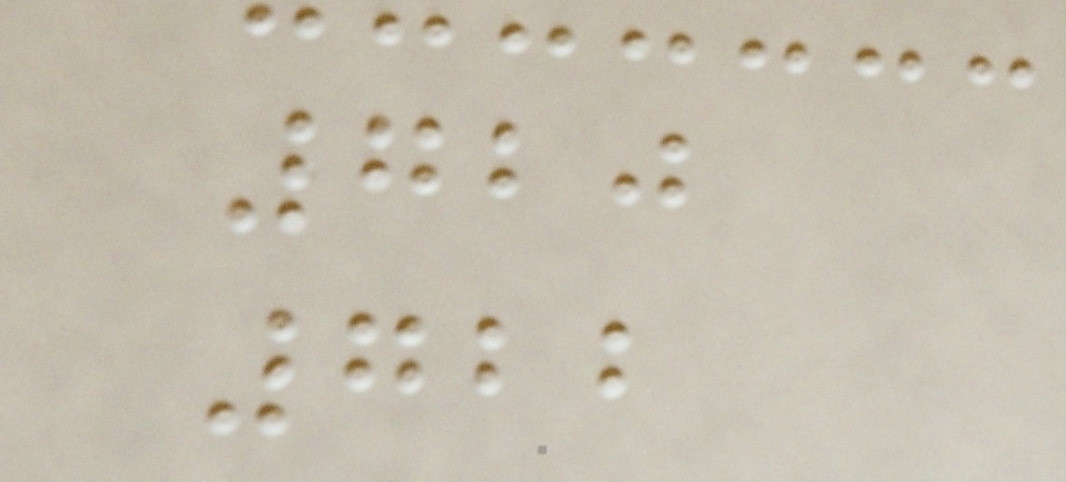720
722
